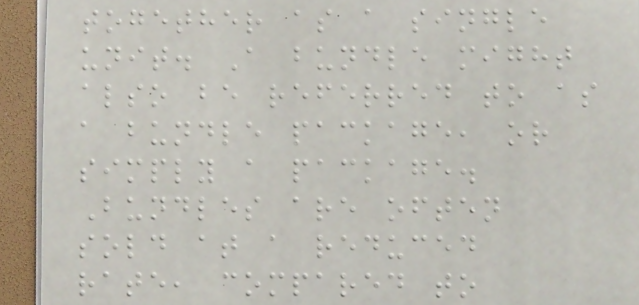together as a single
unit. A bundle might
also be referred to as
a bundle package, or
simply a package.
Bundles are often
sold at a reduced
rate, compared to
